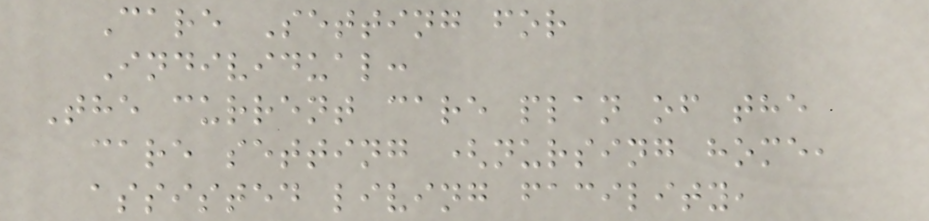Care Setting for
Individual:
The current care plan of the
care setting (nursing home,
assisted living facility,
